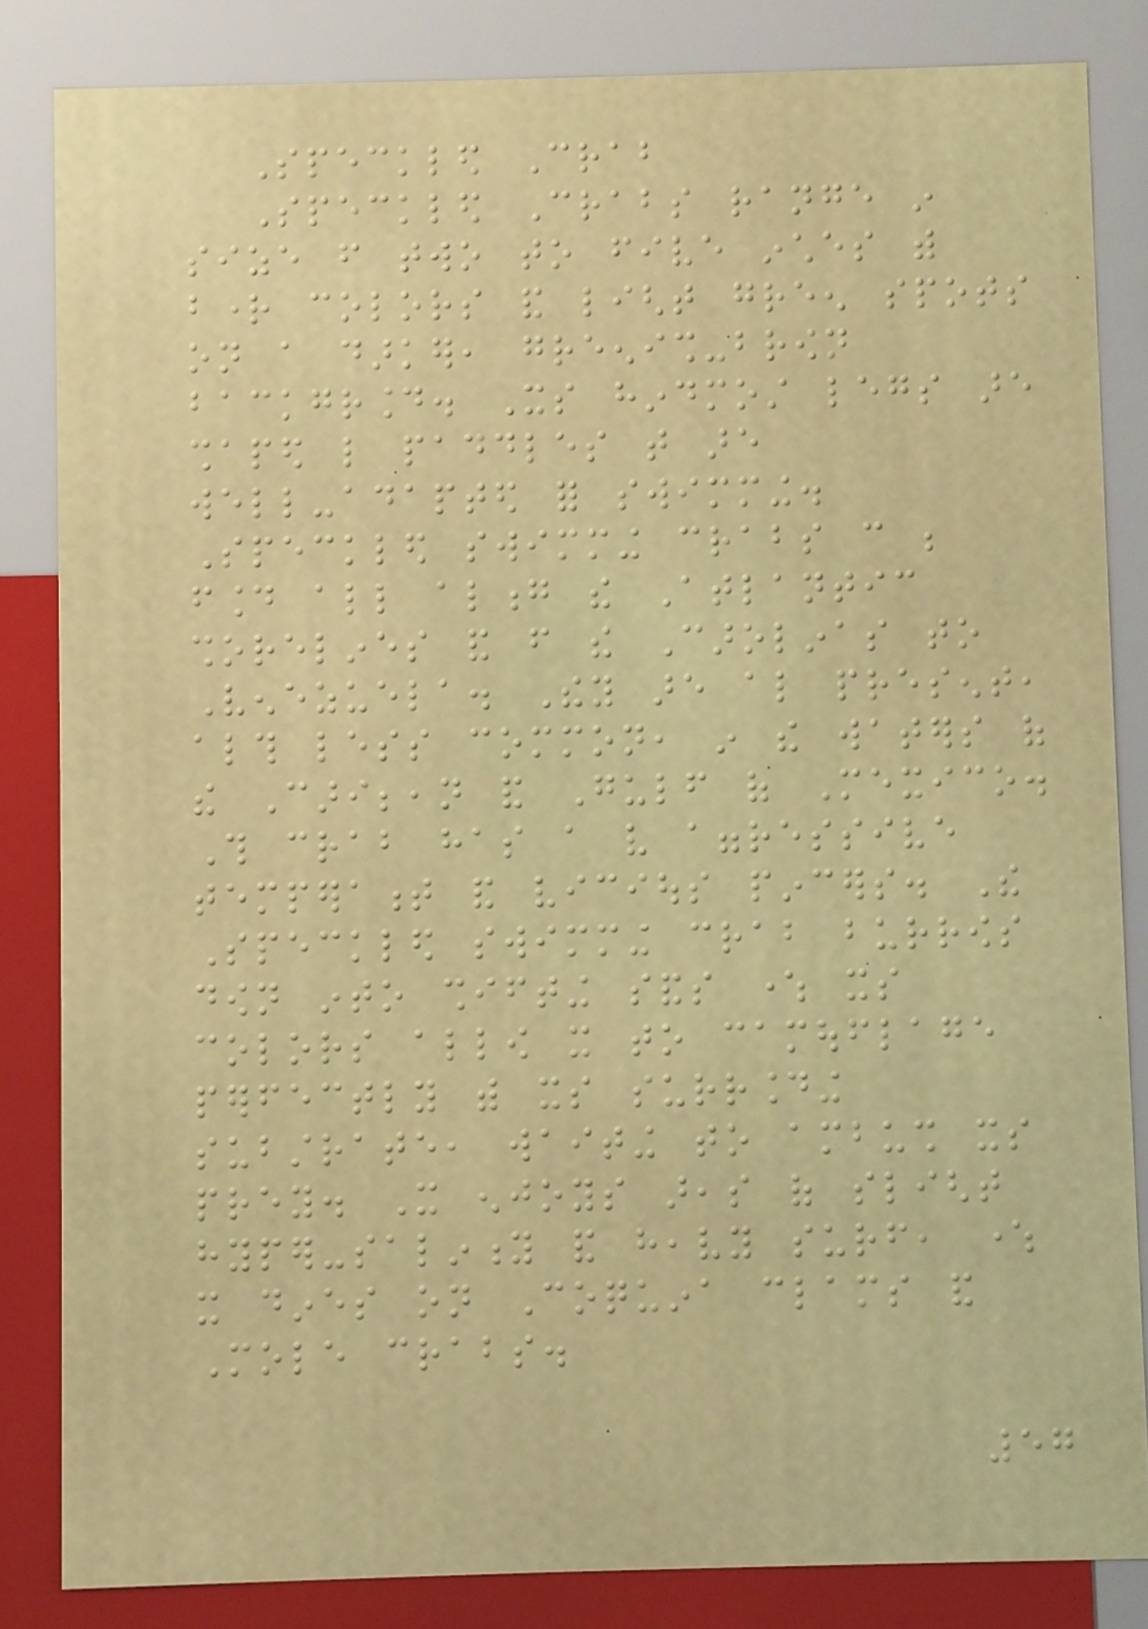Speckled Crab
Speckled Crabs range in
size from two to five inches with
bright colors and light green spots
on a darker, greenish-brown
background. Its hindmost legs are
shaped like paddles that are
well-adapted for swimming.
Speckled swimming crabs can be
found all along the Atlantic
shorelines and from the Carolinas to
Venezuela. They are also present,
although less common, in the waters of
the Caribbean and Gulf of Mexico.
This crab has a very aggressive
temperament and vicious pincers. The
Speckled swimming crab burrows
down into shifting sands where its
colors allow it to camouflage
perfectly with its surrounding
substrate, waiting to ambush its
prey. It enjoys areas of slight
hyper-salinity and heavy surf, where
it dines on Coquina clams and
Mole crabs.
57
